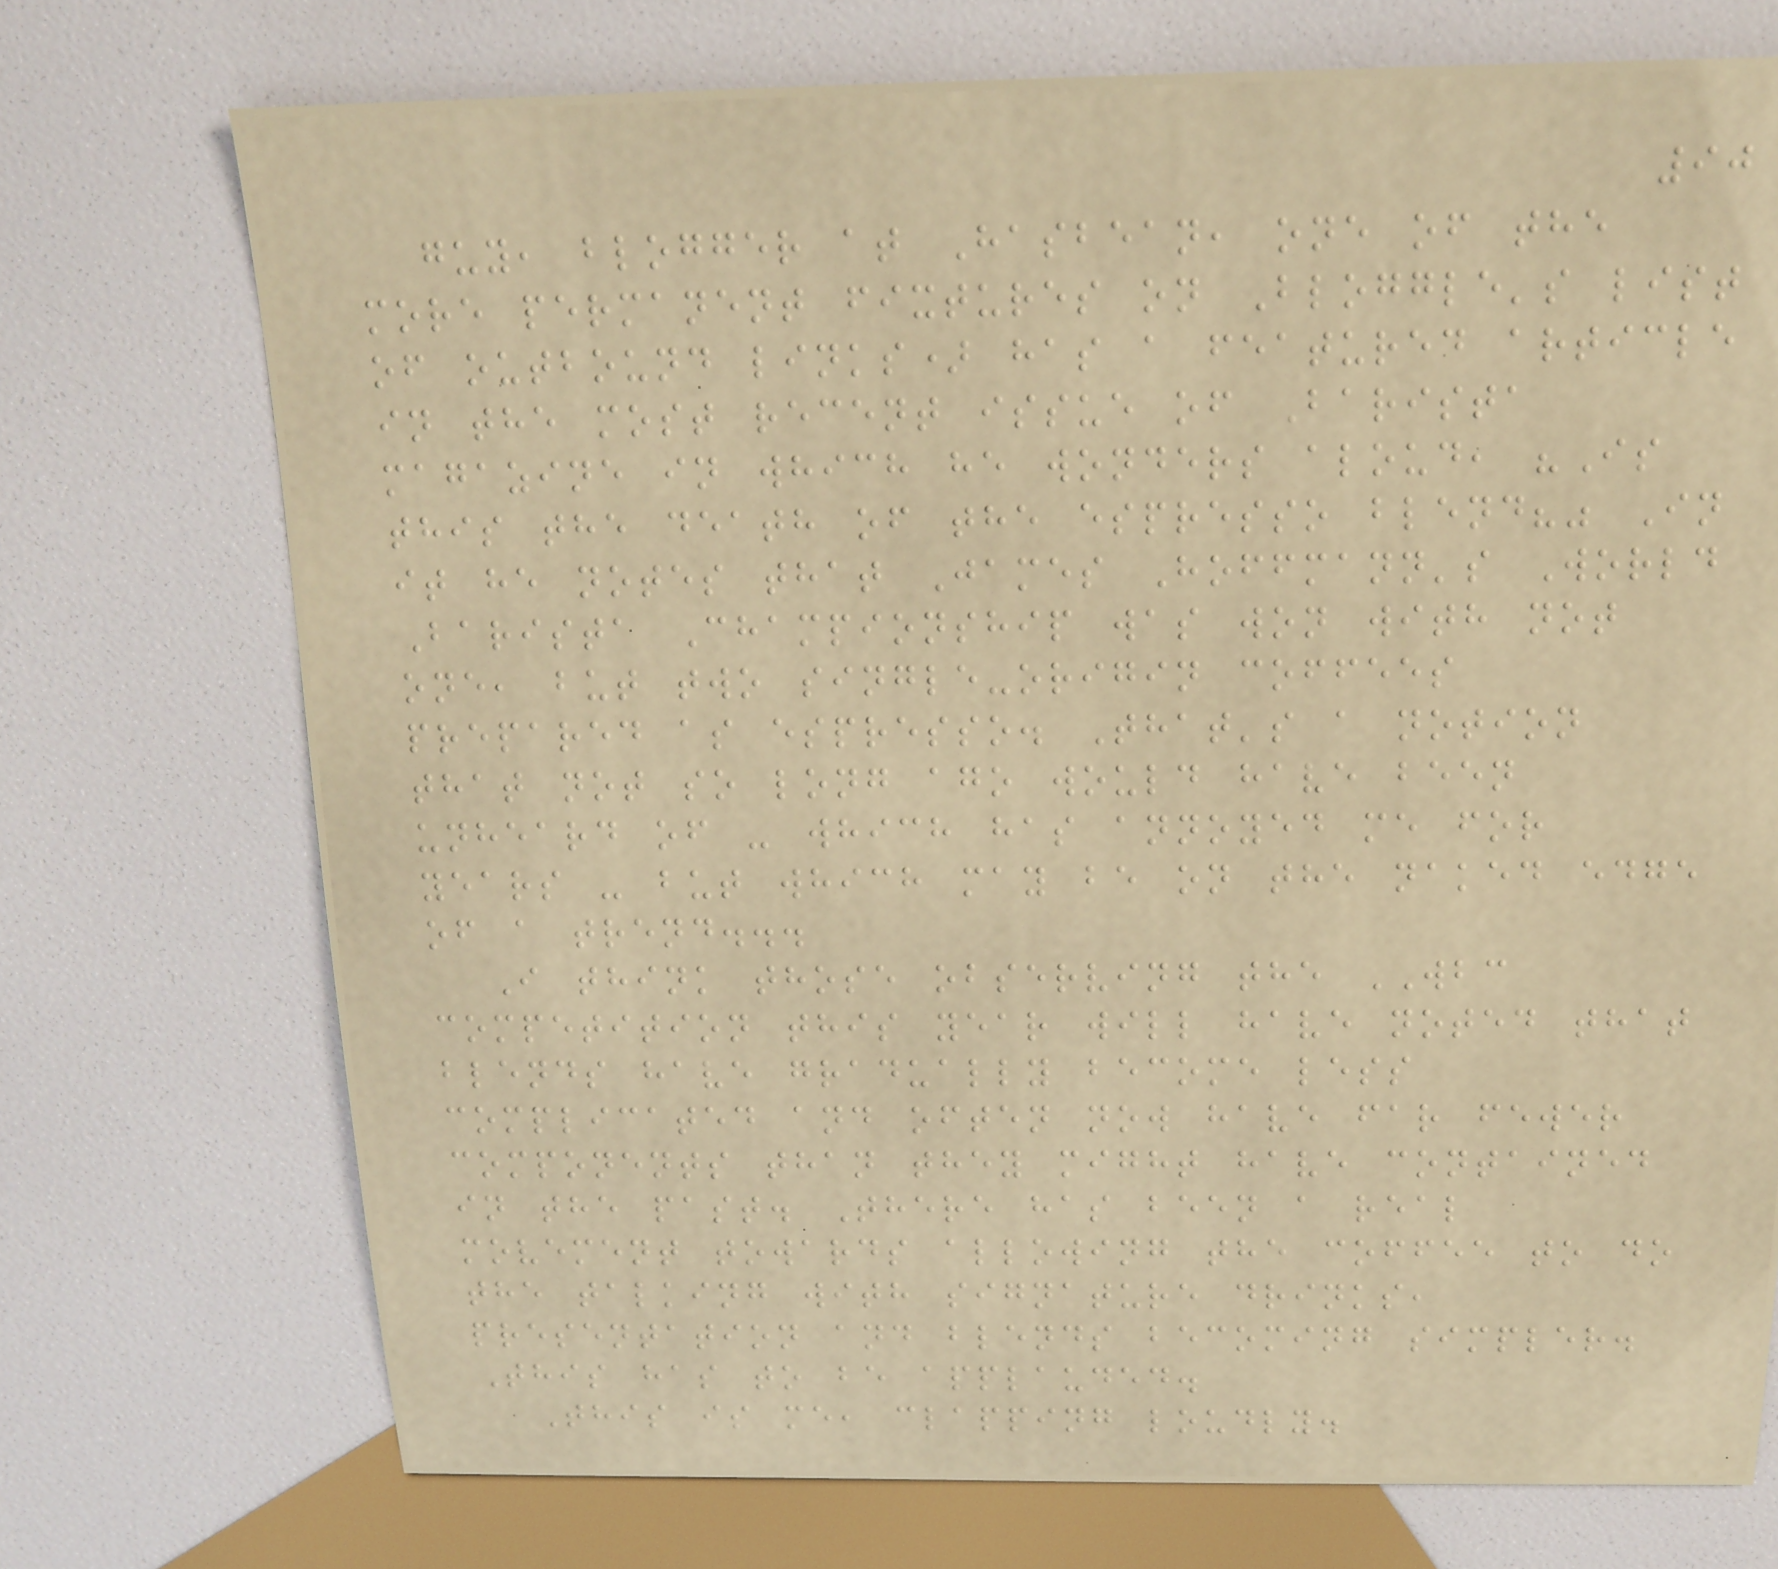90
guy, blogger at Hasbean, one of the
more permanent fixtures on Bloggle's list
of outbound links) has a featured article
in the most recent issue of Barista
magazine in which he wonders aloud, "Is
this the death of the espresso blend?" In
it he notes that James Hoffmann's World
Barista Championship was won with not
one, but two single-origin coffees
prepared as espresso. That's a notion
that not so long ago would have been
unheard of - which has annoyed me for
years - but which may be on the naked edge
of a trend...
I think those observing the WBC
competition this year will have noted that
blends have gradually become less
complicated and often now have far fewer
components than they might have contained
in the past. There has been a real
movement towards allowing the coffee to do
the talking with signature drinks,
presentation and blends becoming simpler.
This has to be applauded.
This is me, clapping loudly.
